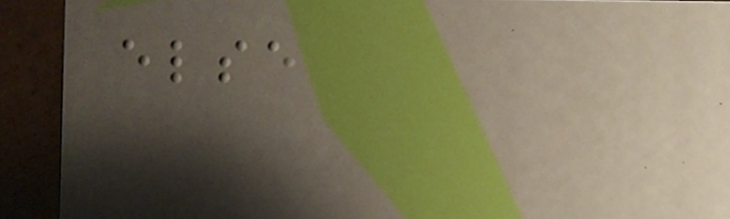else
